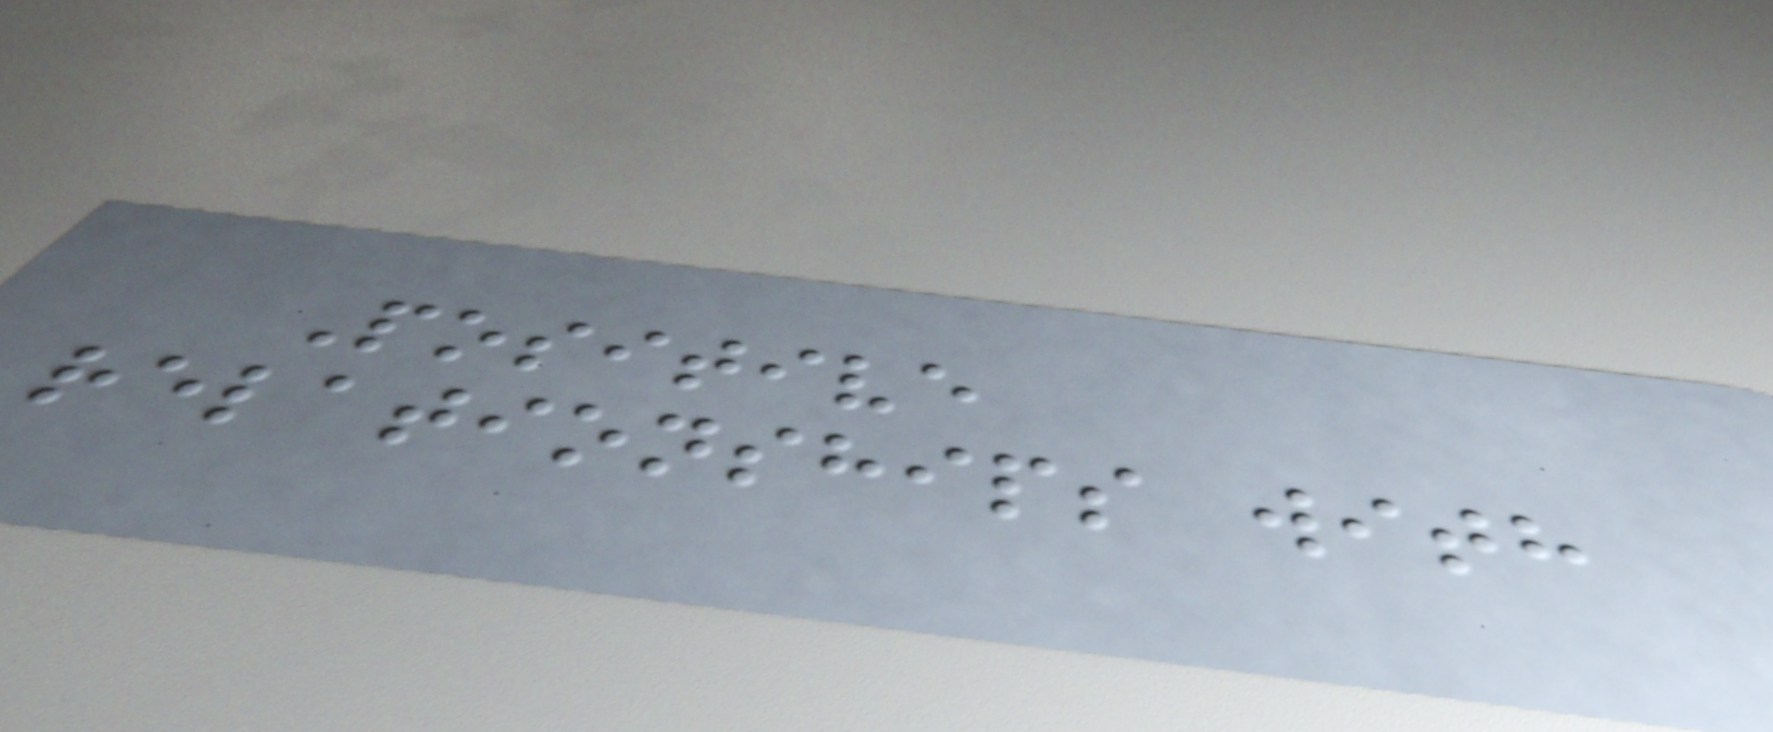Positive
relationships with
